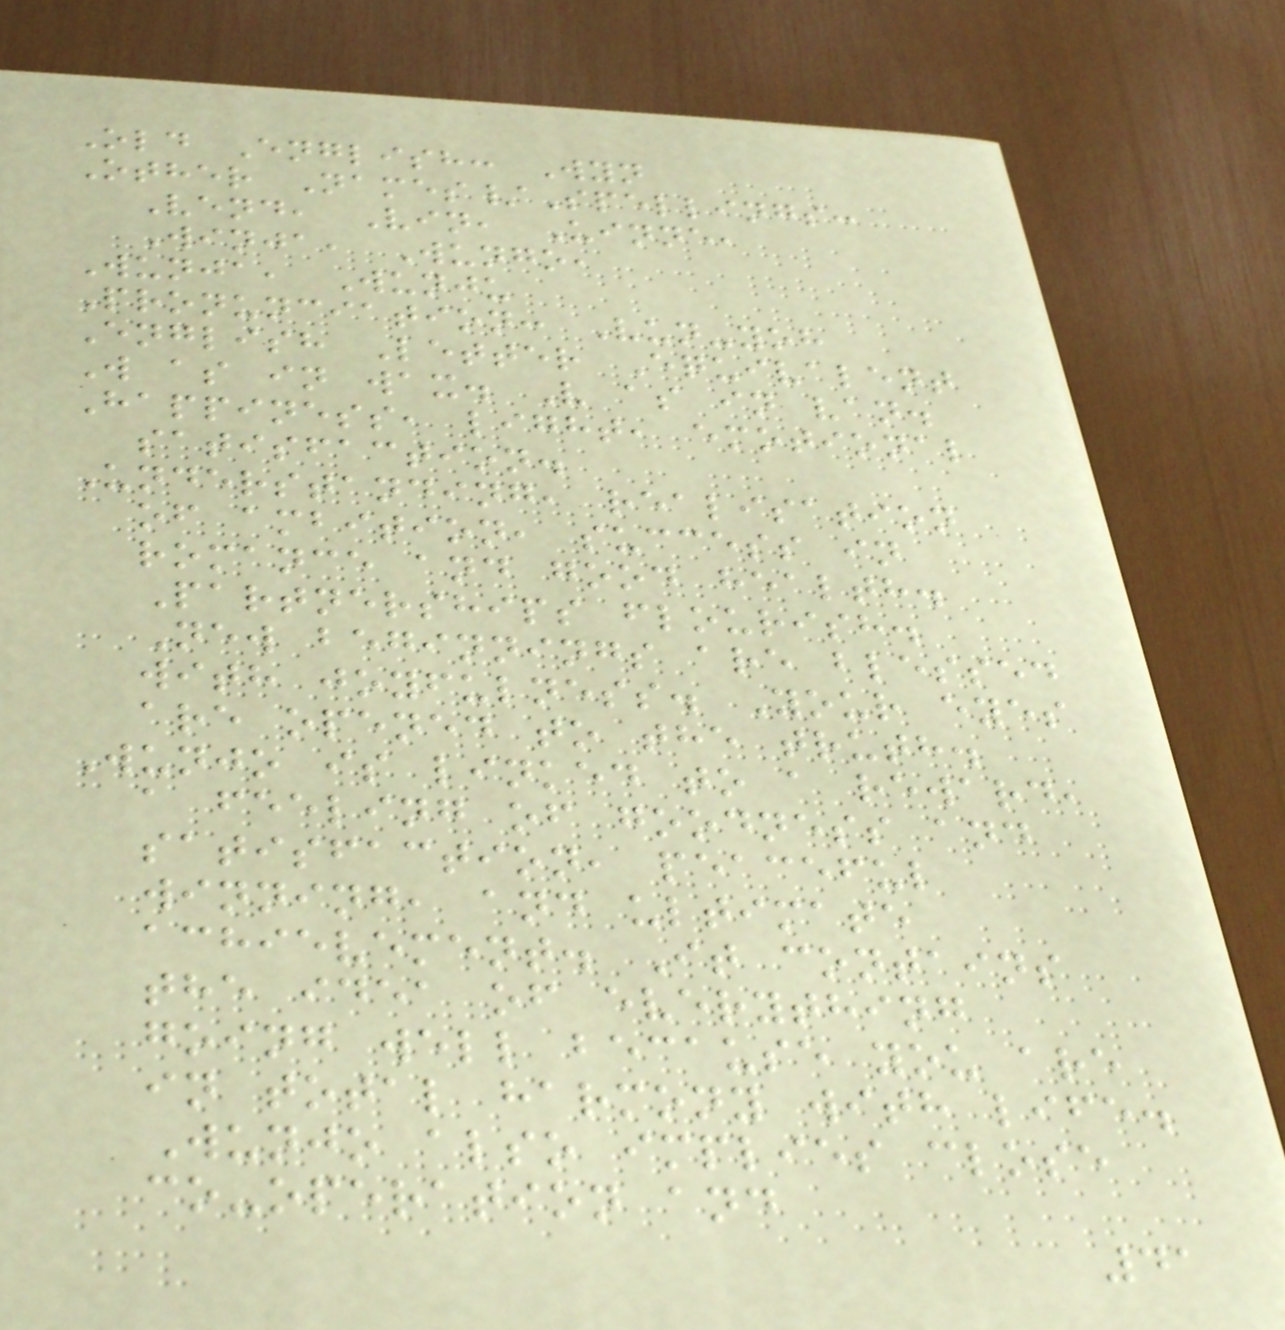Old English: Wyn
Other Names/Spellings:
Vend, Vin, Uinne,
Winja, Wungo,
Wunja, Wunju
Pronunciation: Vun-yoh
English Letter Equivalent
W as in wax. V as in van.
Happiness, light, emotional
satisfaction.
Understanding, realisation
of ambition, success in
romance and good health.
Partnerships flourish.
New beginnings are blessed
with joyfulness. Your eyes
are opened to the truth.
Wunjo is linked to a reward,
a feeling of goodness and
satisfaction, peaceful
winning, and ultimate
achievement. It contains
the idea of everything
going well because you are
in total harmony with life.
Wunjo also implies close
co-operation and
41
